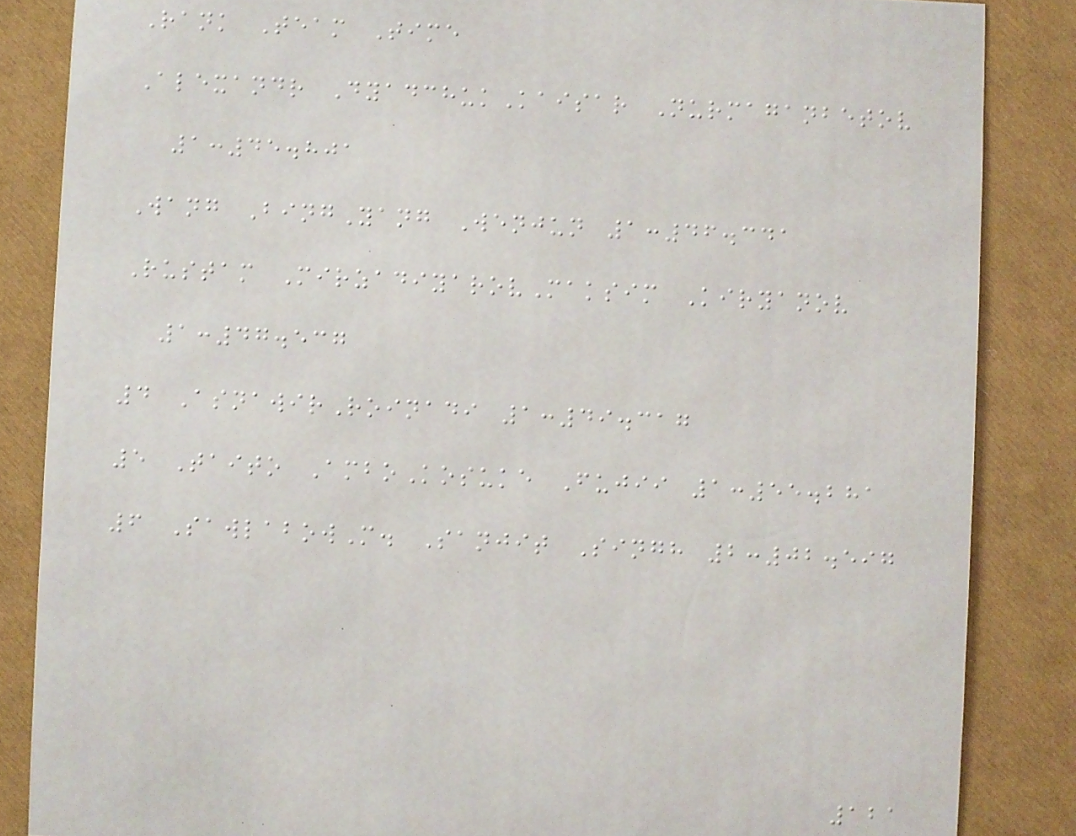Rank Team Time
Alexandr DyadchukKaisar Nurmaganbetov
1:45.801
Wang BingYang Wenjun 1:46.341
Rustam MirzadiyarovMaksim Kiryanov
1:47.537
4 AsnawirRoinadi 1:49.317
5 Taito AmboKosuke Fujii 1:55.281
6 SawlabowM. Sanjit Singh 2:02.597
121
